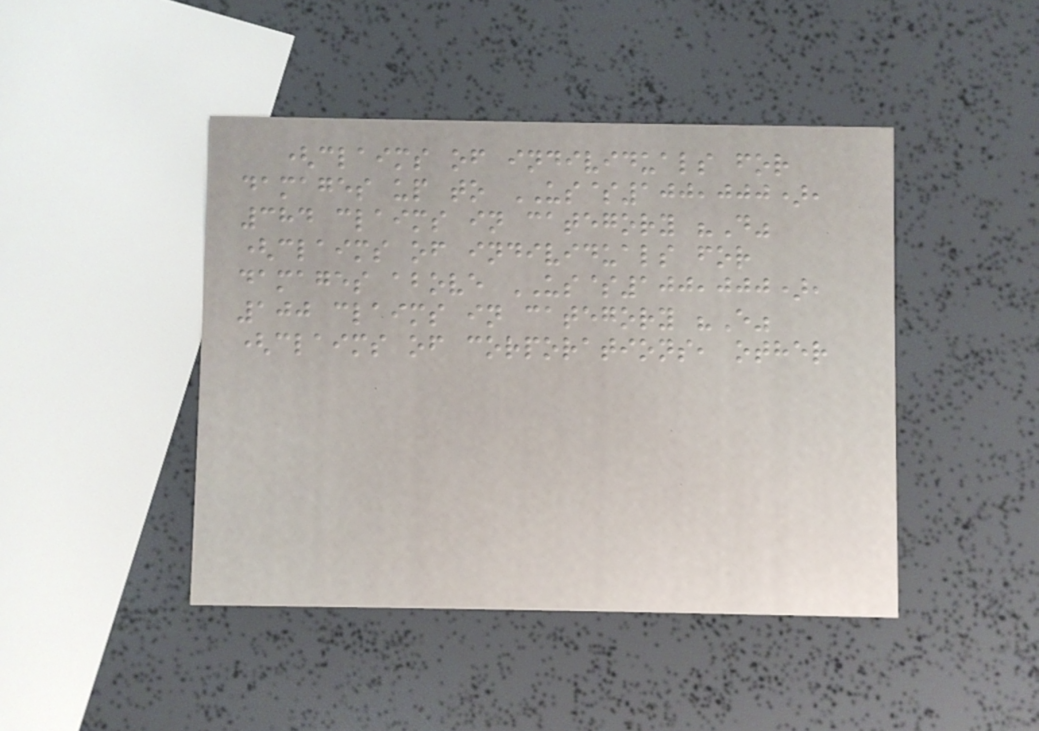(claims of individuals for
damages up to US$100,000),
384 claims in category "D"
(claims of individuals for
damages above US$100,000),
100 claims in category "E"
(claims of corporations, other
